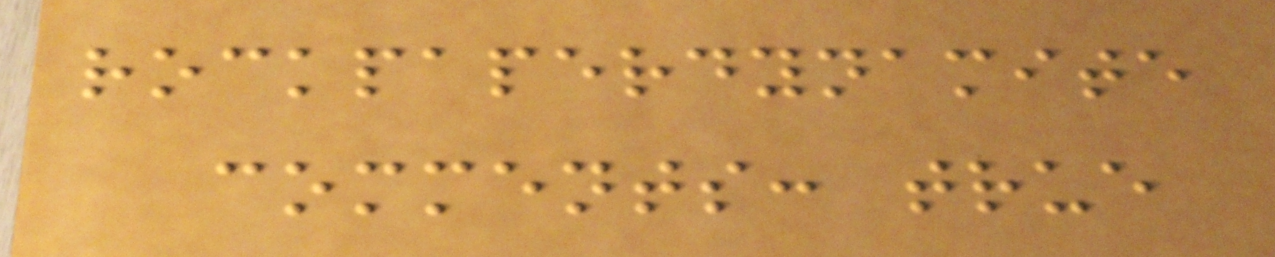rockpaperdynamite
comments: true
